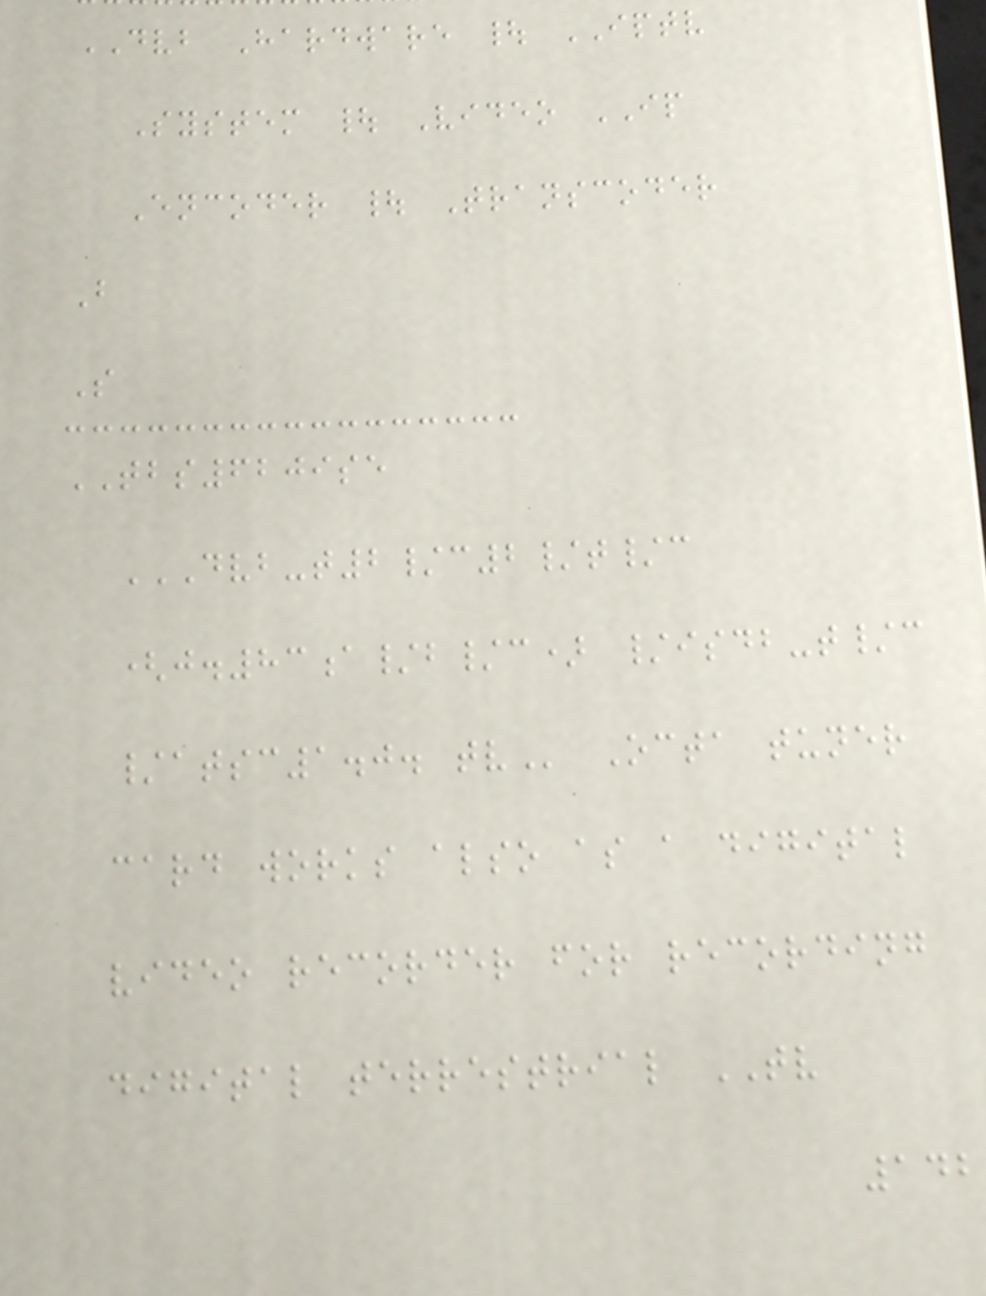DVB Hardware | IPTV
System | Video IP
Encoder | Transcoder
B
S
TBS6209se
DVB-T2/C2/T/C
(J.83A/B/C) /ISDB-T/C
/ATSC1.0. TV Octa tuner
card works also as a digital
video recorder for recording
digital terrestrial TV
142
